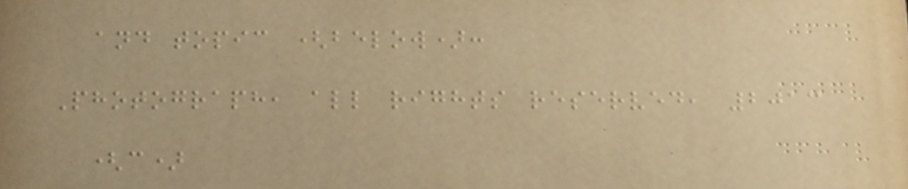and topic (below):
Photograph, all rights reserved, 2013
(c)
